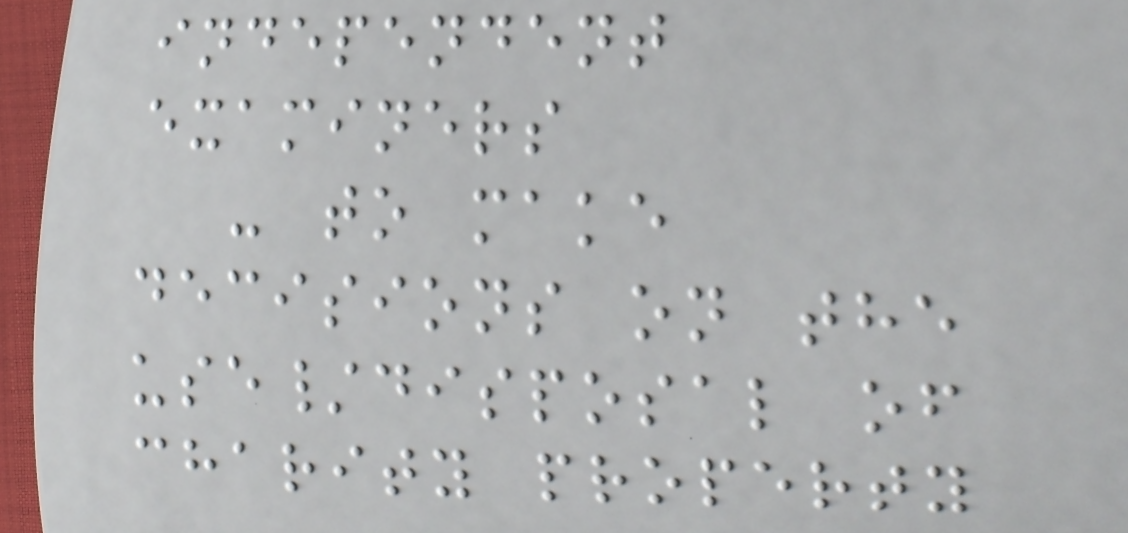independent
examiners
- to make
decisions on the
use/disposal of
charity property
